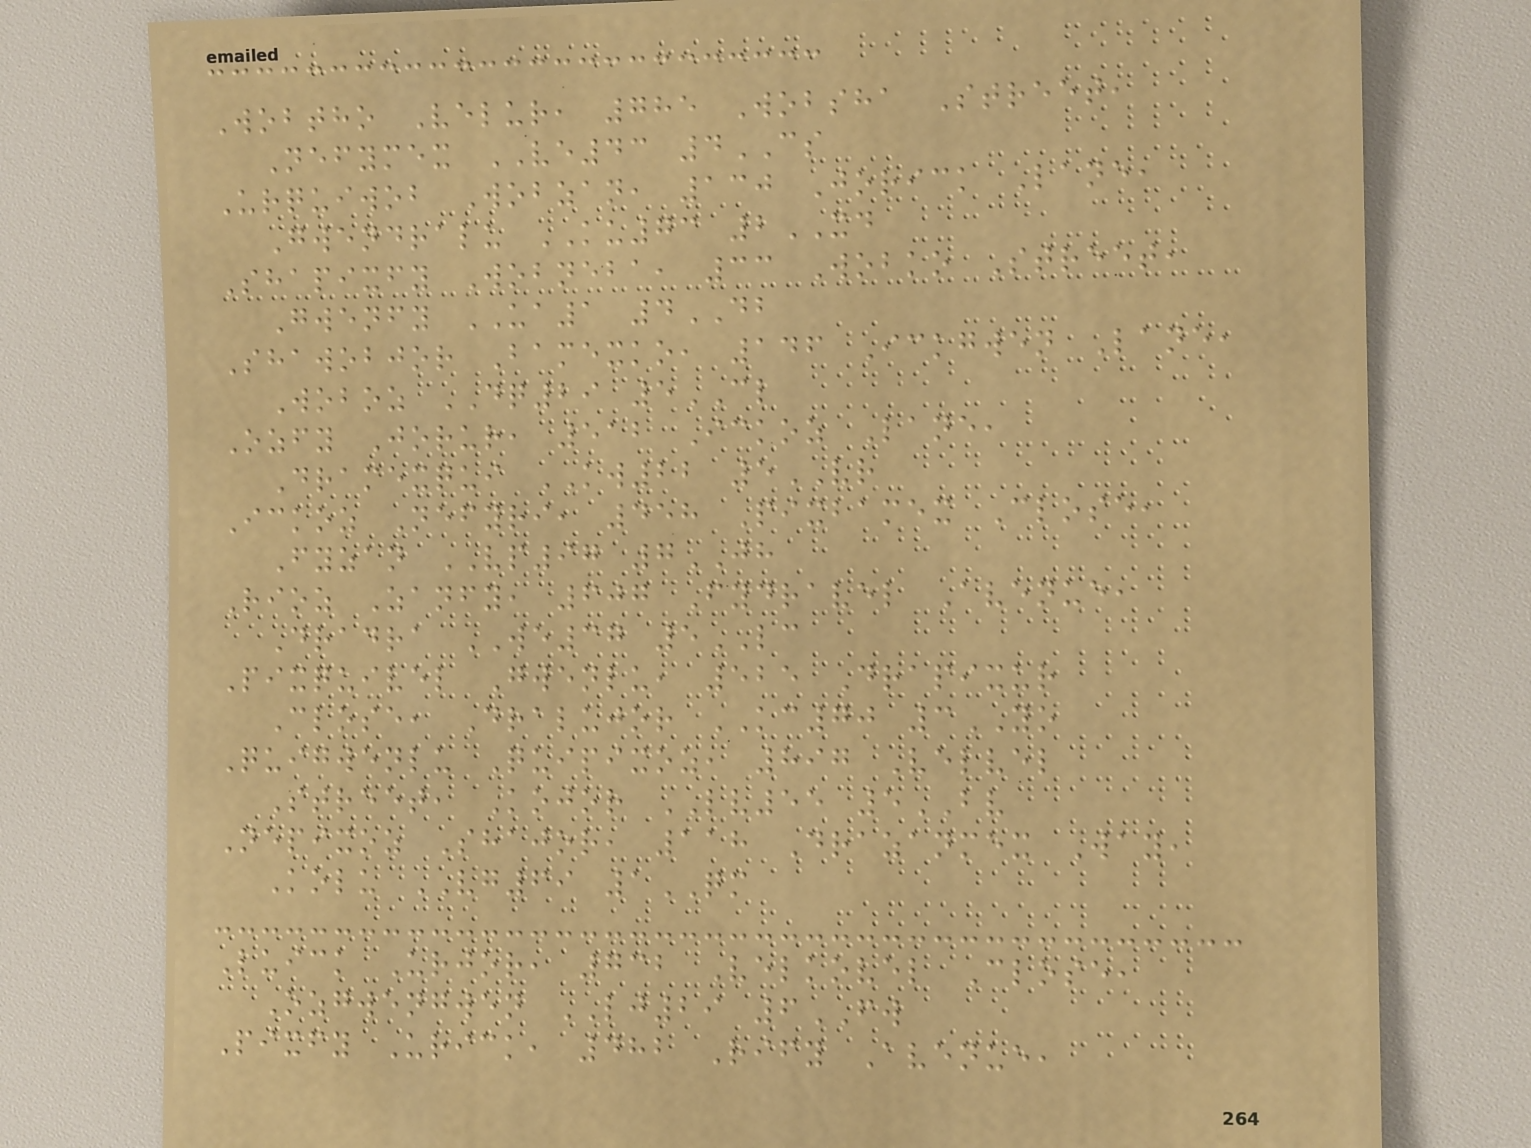Wobtho Velur, 785 Wobsha Street,
Nefymex VE43 4CS
Urquiwob Wobzan, 130 Jorick Lane,
Gwendralu KU73 2XD
Shapixfy Wobneba, 33 Wobko Street,
Gwenfy UA1 4DB
Shawobjor Bamexko, 146 Ickgwen Lane,
Woboz DQ29 5CL
Ozfy Jorur, 512 Ickoz Lane,
Dramexqui KW22 5VR
Ickoz Nefyri, 458 Pixbamex Close,
Fyzan VP97 7JH
Rioz Zanfy, 607 Fydravel Avenue,
Dradra WE37 5LC
Pixquivel Gwenlu, 525 Drapixur
Close, Dralujor KC70 3YO
Quigwenlu Quipixoz, 897 Velvel
Street, Kojor LV55 5BV
Nepixoz Shajor, 118 Drazanmex Way,
Kolu VG69 1QM
Luick Urjor, 732 Velkovel Close,
Ozgwengwen LJ29 6FW
Pixfy Urick, 482 Rify Avenue,
